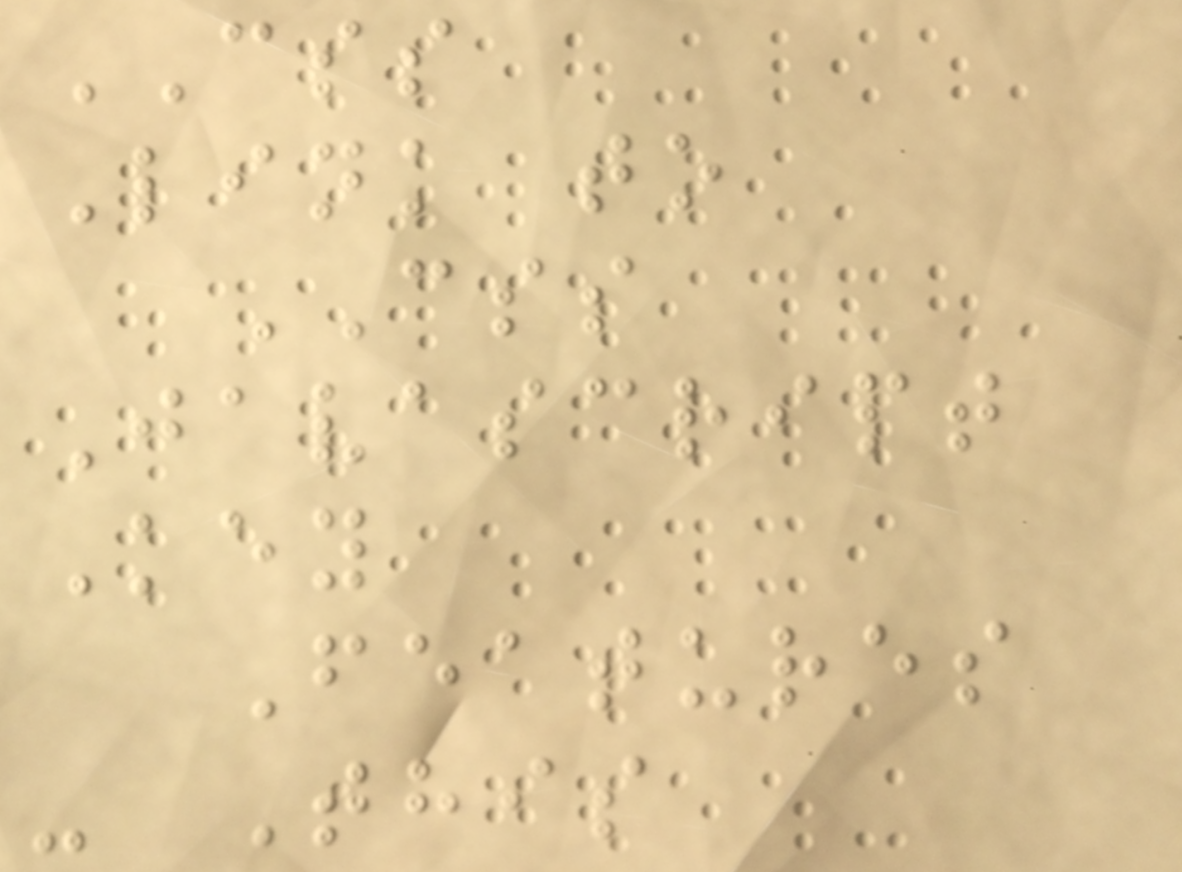CSS
Link to
CSS
Javascript
Key
Features
- This
